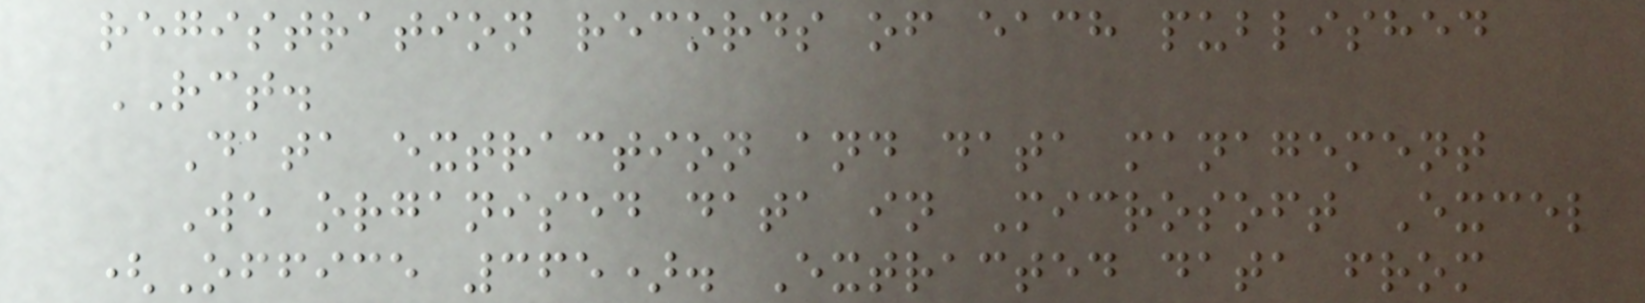registration records of each published
RCT.
Data extraction and data management
We organised data in Microsoft Excel
(Office 365). Extracted data from
